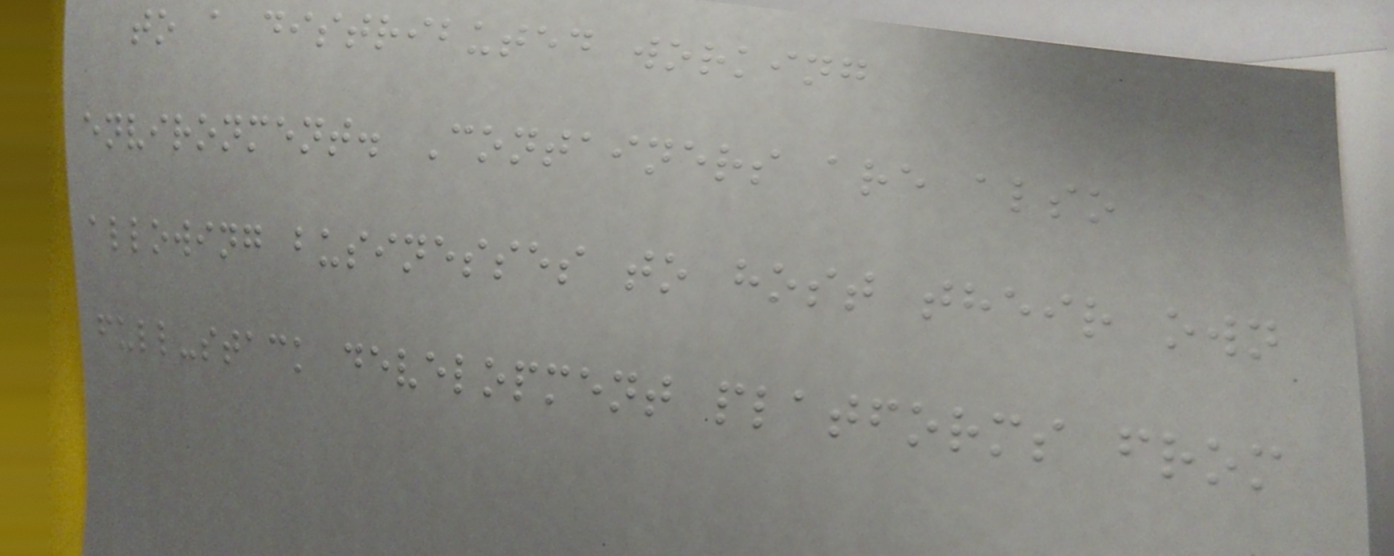to a distributed working
environment. Containers are also
allowing businesses to host their own
full-stack development platforms from
